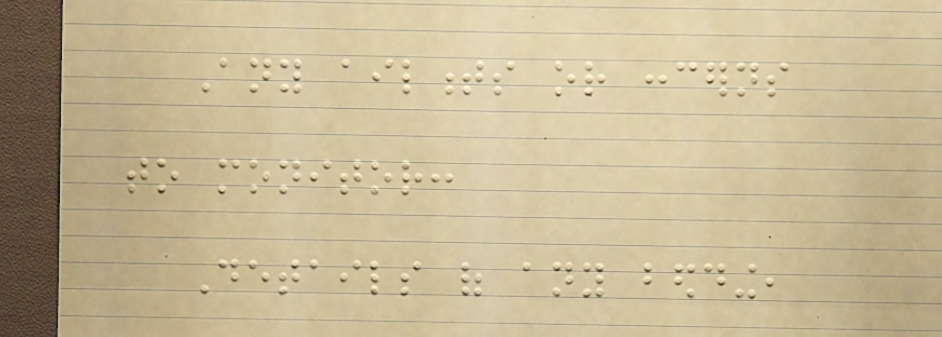Any ailments or concerns
to monitor:
Details of any bedding,
